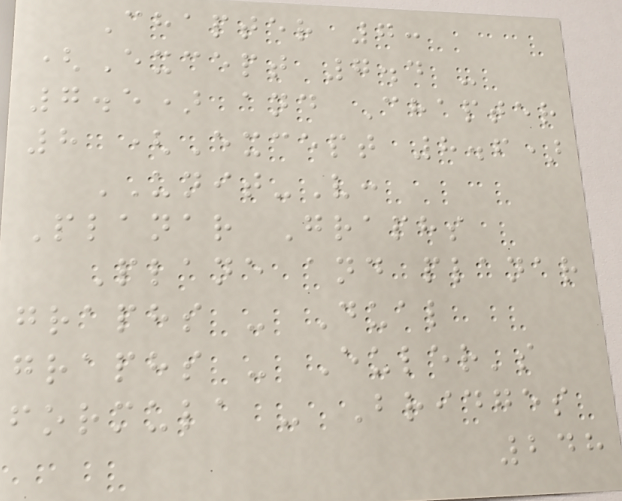Chapter 7:
(Except 7.4 -
7.5) and Chapter
8 (Except 8.6)
UNIT-V:
Planar Graphs
Plane and planar
graphs - Dual
graphs - Euler's
formula - Bridges
248
